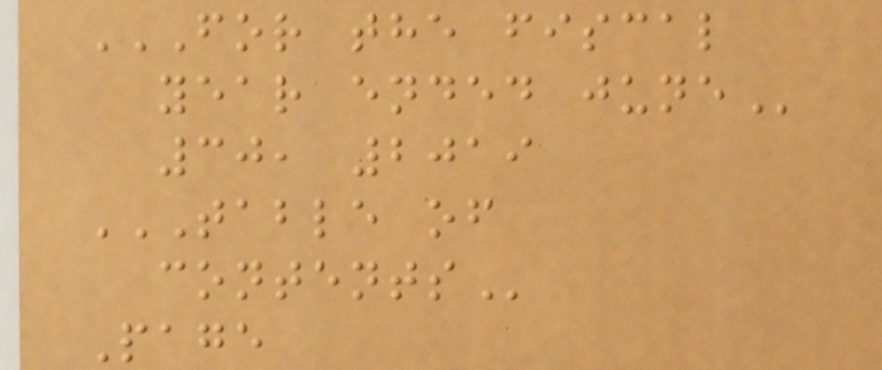FOR THE FISCAL
YEAR ENDED JUNE
30, 2019
TABLE OF
CONTENTS
Page
